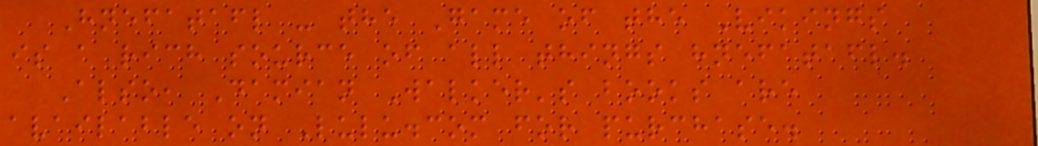Hnefatafl - the Game of the Vikings
is a rich source of all things hnefatafl.
Also, Damian Walker's books are
available on Lulu.com for purchase.
